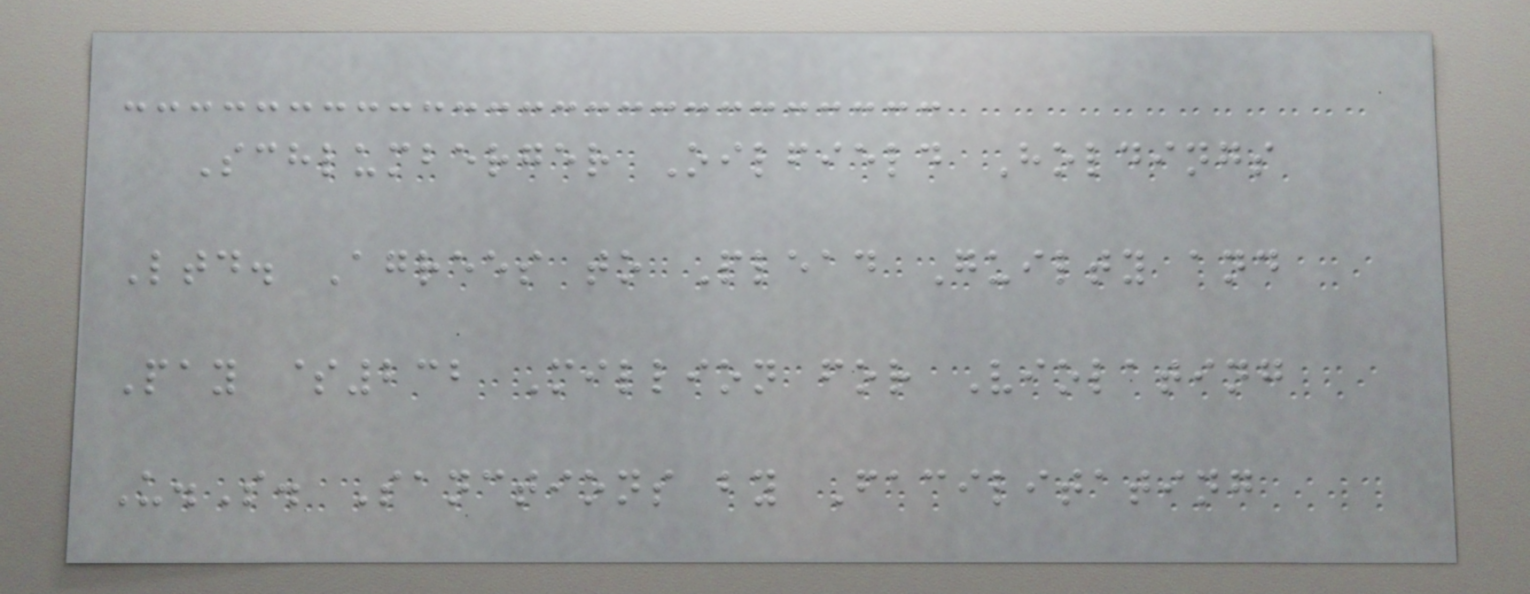Schlumberger Oilfield Holdings
Ltd. Agrees to Plead Guilty and
Pay $232 Million for Violating
U.S. Sanctions by Facilitating
